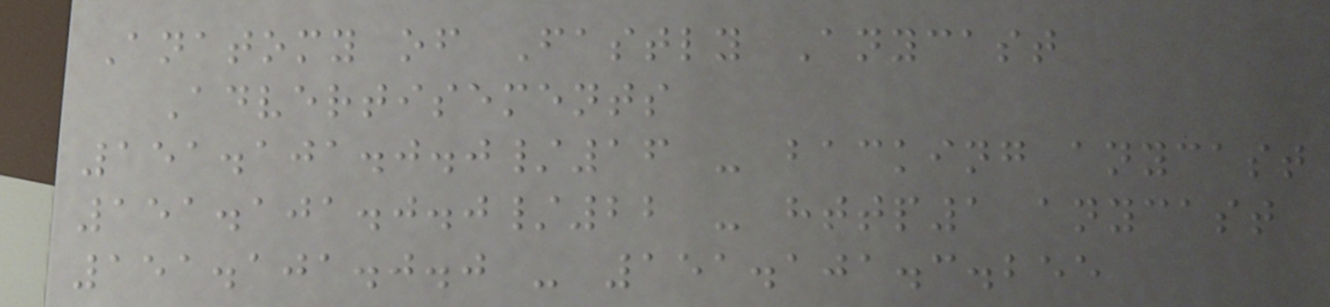Anatomy of Fastly Anycast
Advertisements
151.101.0.0/16 - backing anycast
151.101.0.0/22 - http1 anycast
151.101.0.0 - 151.101.3.255
